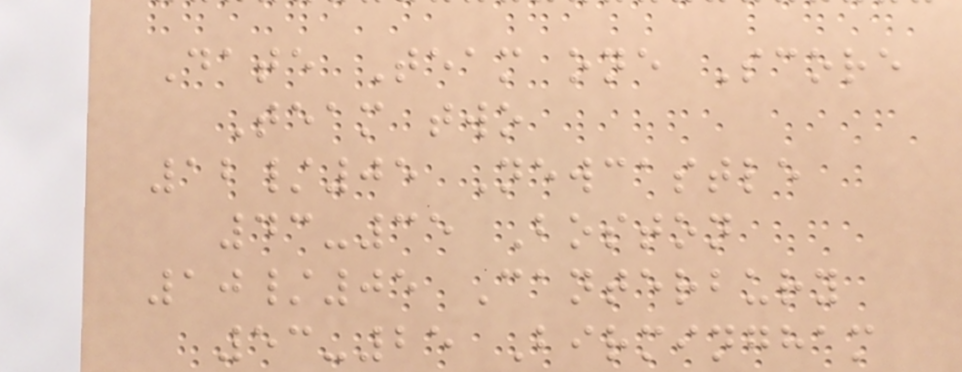Date Team one Score
Team two
12/05 Newcastle
43-35 Boston
10/05 Canterbury
53-25 Birmingham
